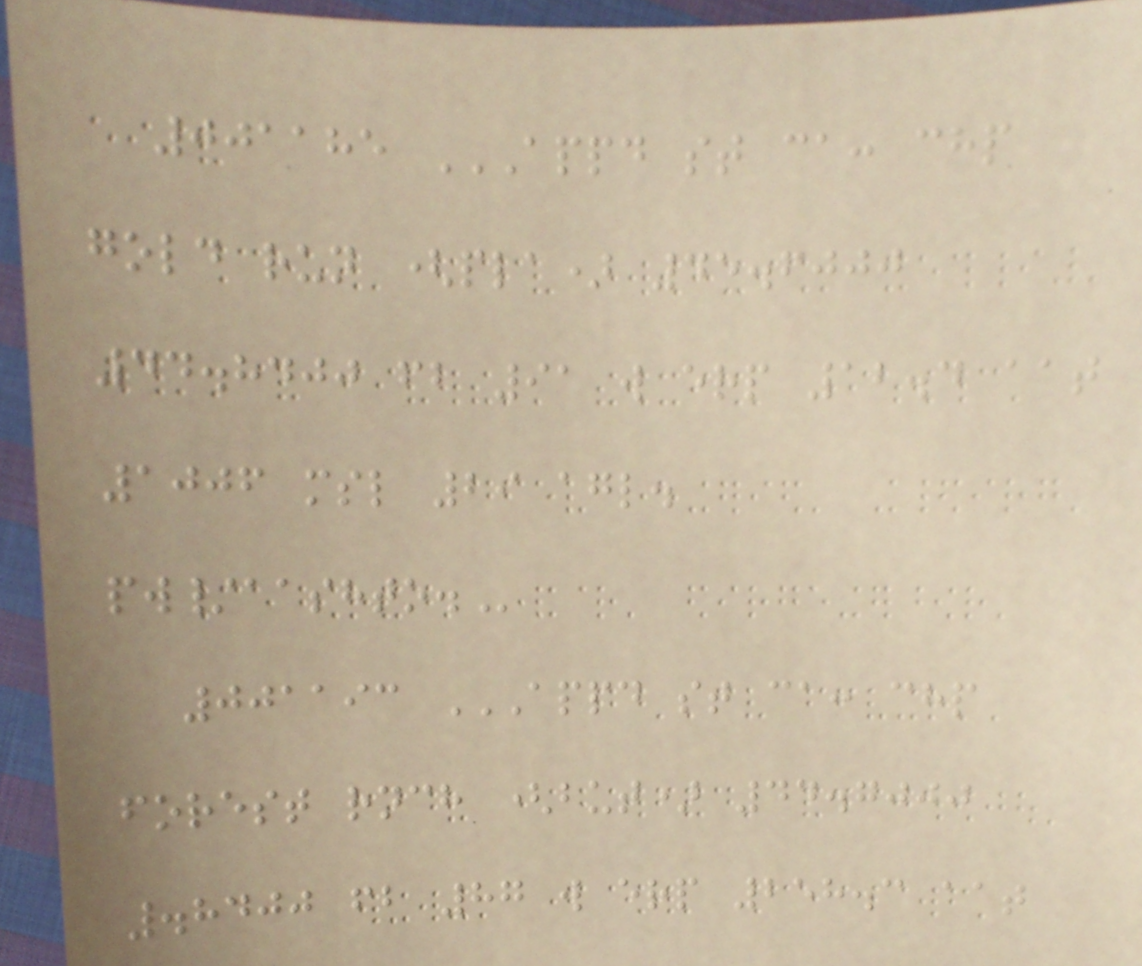001185 APPD ST CA: CHP
GOLD RUN (PLA) 45.6000
44.8400 FB 91 W ERP 12.4 AAT
1006 MSL 29 AGL.
PW/AASHTO.
001193 APPD ST CA: CHP
FOREST RNCH (BUT) 44.7000
.8400 FB 87 W ERP 258.3 AAT
